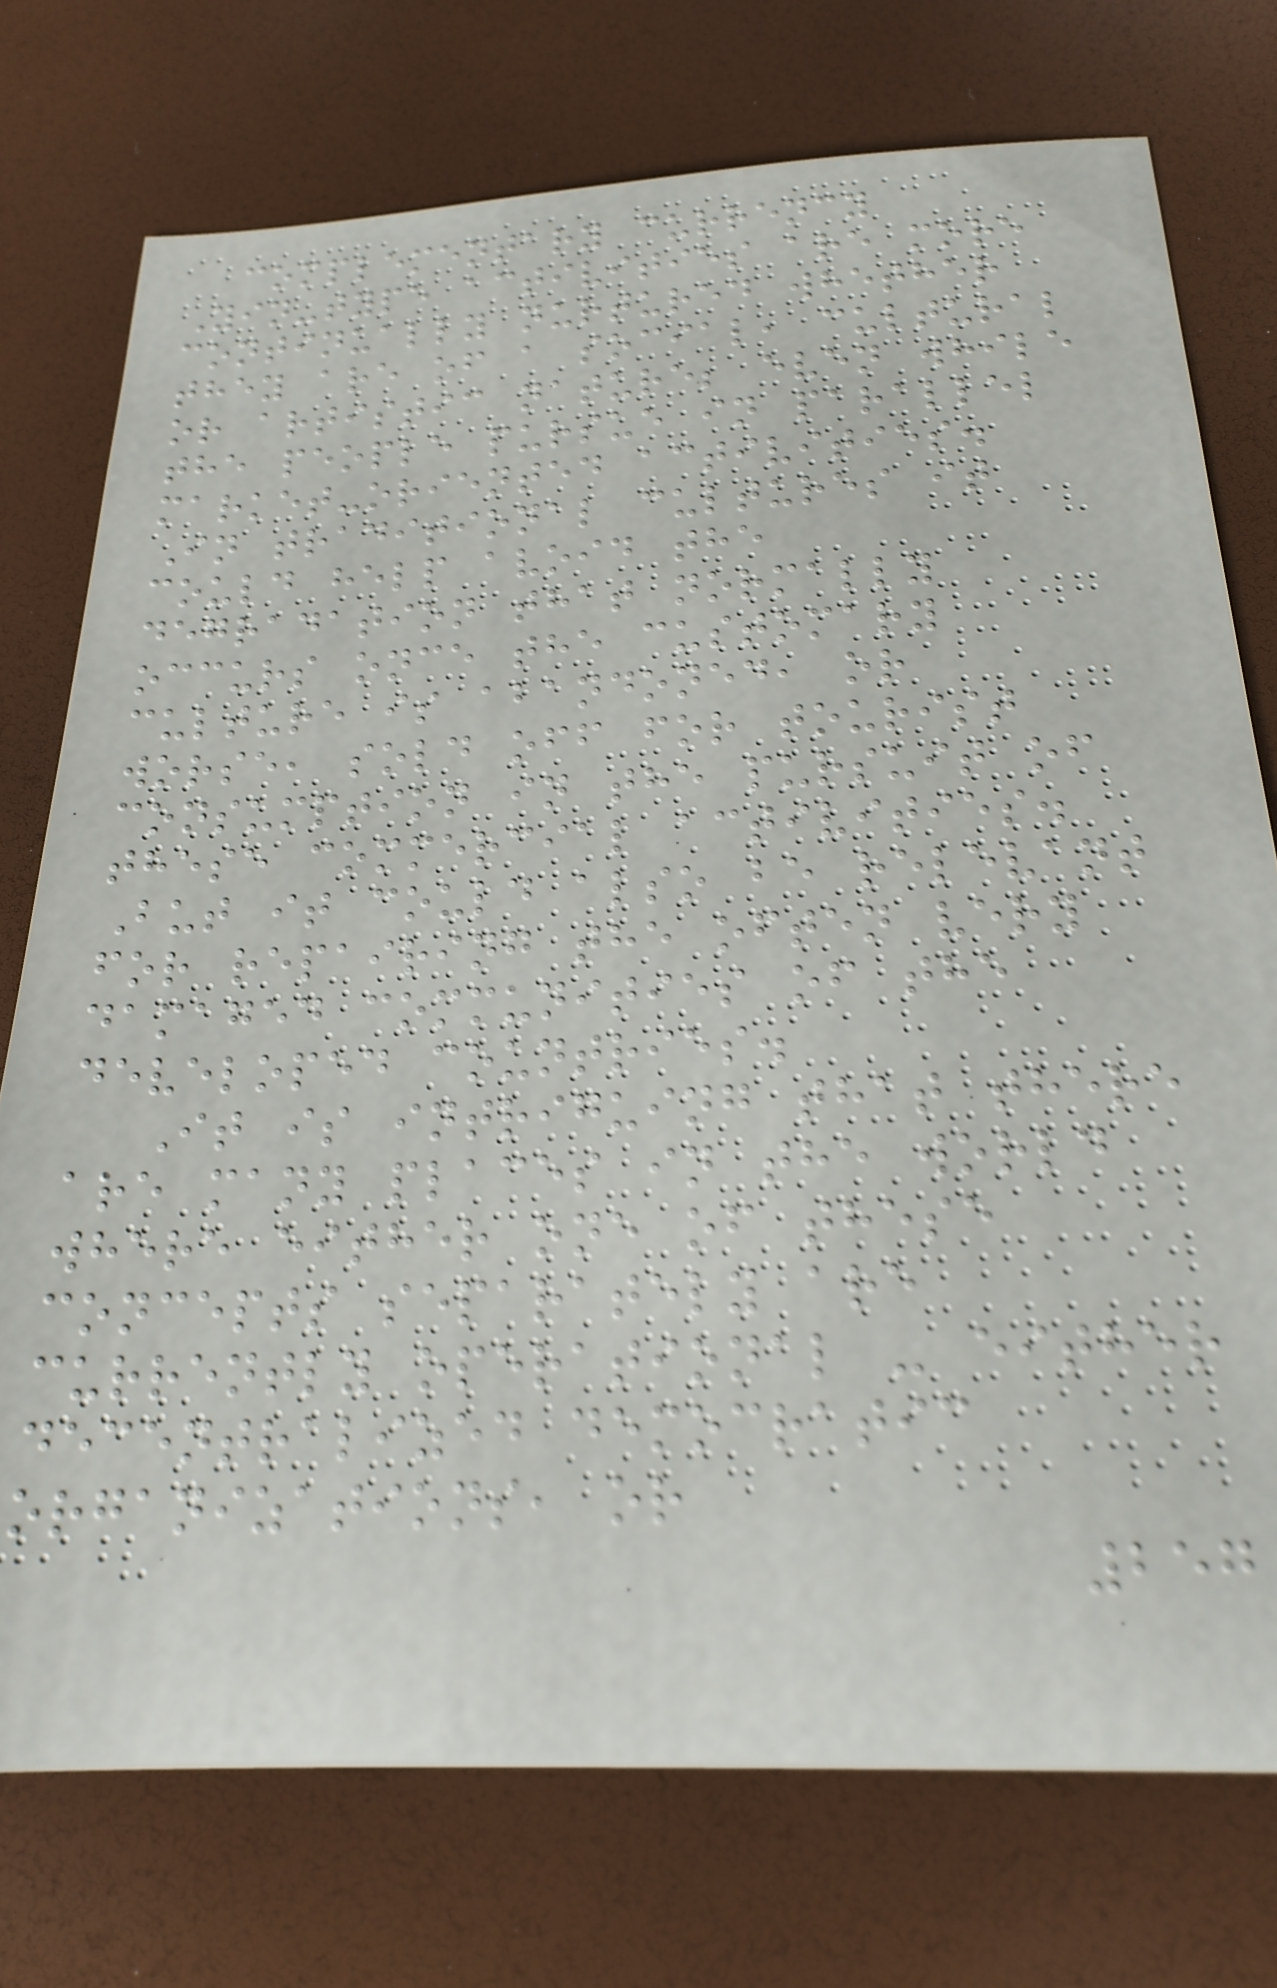complementary currency
Yin-type activities are more
continually nurtured whether
they are of a social, cultural
or artistic nature; even while
the people pursue in parallel
market-oriented activities.
In traditional cultures it
could help avoid the
degradation that normally
occurs once the customary
culture is abandoned, or
worse, sold off for tourist
consumption in the pursuit of
these commercial activities.
But it could also be relevant
for repairing the often very
damaged communities of the
developed countries.
It is intriguing that there
are many places in the world
where either one of these
concepts separately are
currently operational - either
decentralized democratic
organizations, or
257
